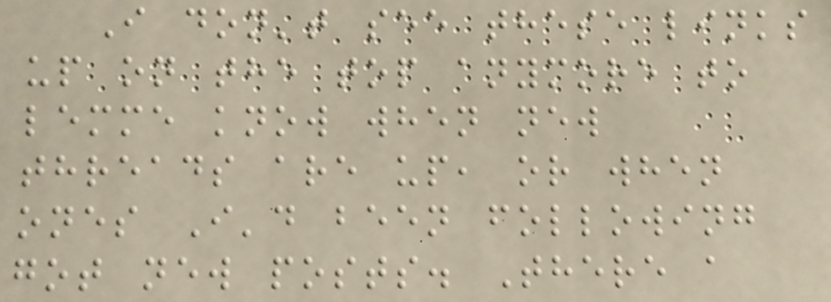I don't see these links
up on the top anymore to
lemme know when new
threads are up, or when
ones I'd been following
got new posts. There a
